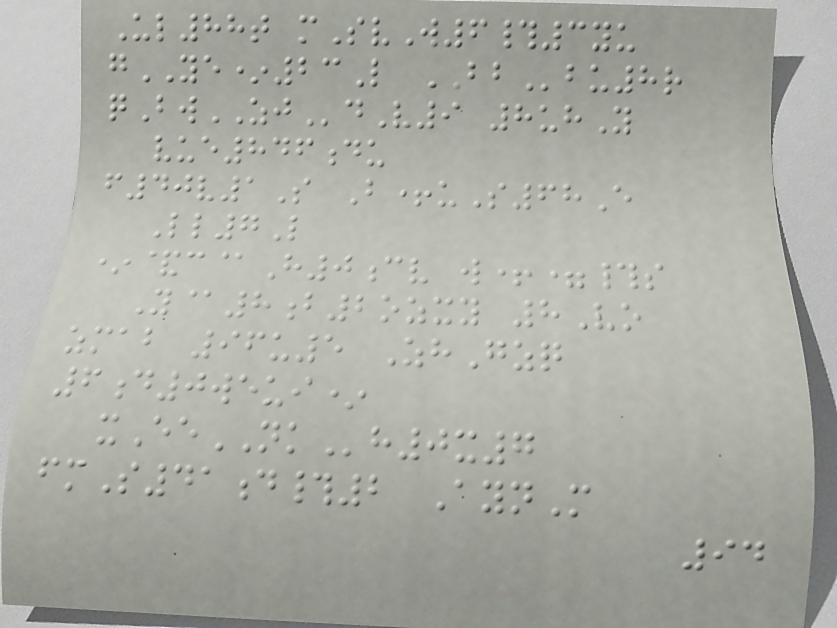Ul88t mSvW6#3yu
gYE*23L BBbu8r
qBwZJdV9 8uhY
vue846du
f40v1S B+uS68E
Ll7L
*&c@H0cv w+=#s
Y@8b2ozxy 8Vo
zmab 96u5 ZhGzq
6d0weui*
xEeNKh0x7
fmS41d#2 AynM
94
